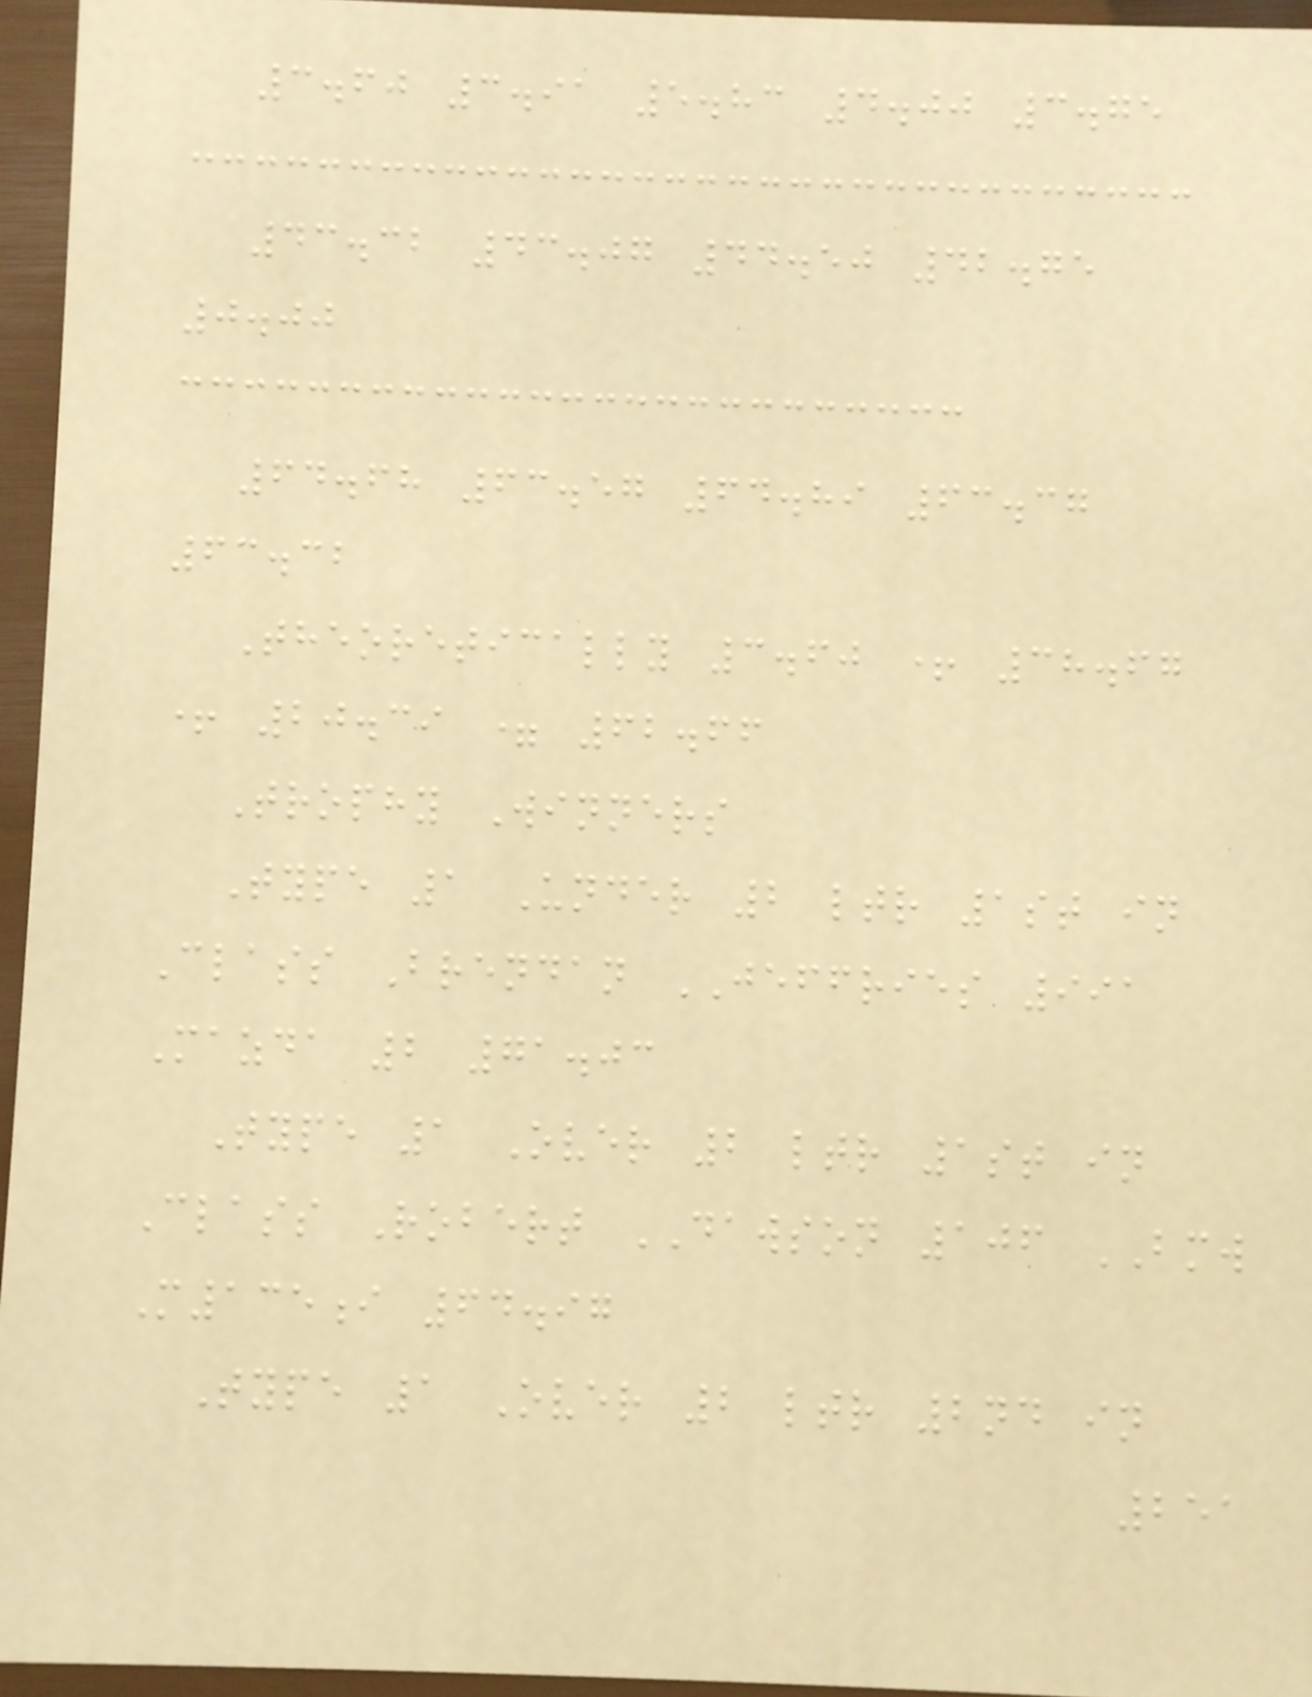3.60 3.91 5.83 4.00 3.75
43.32 43.07 44.50 42.75
0.00
64.68 63.57 64.89 63.37
63.32
Theoretically 3.60 + 38.67
+ 20.39 = 62.66
Trophy Winners
Type 1 Under 2 ltr 1st in
Class Brendan JEFFRIES 991
Mazda 2 71.03
Type 1 Over 2 ltr 1st in
Class Robert DAWSON 106 BMW
M135i 64.97
Type 1 Over 2 ltr 2nd in
251
